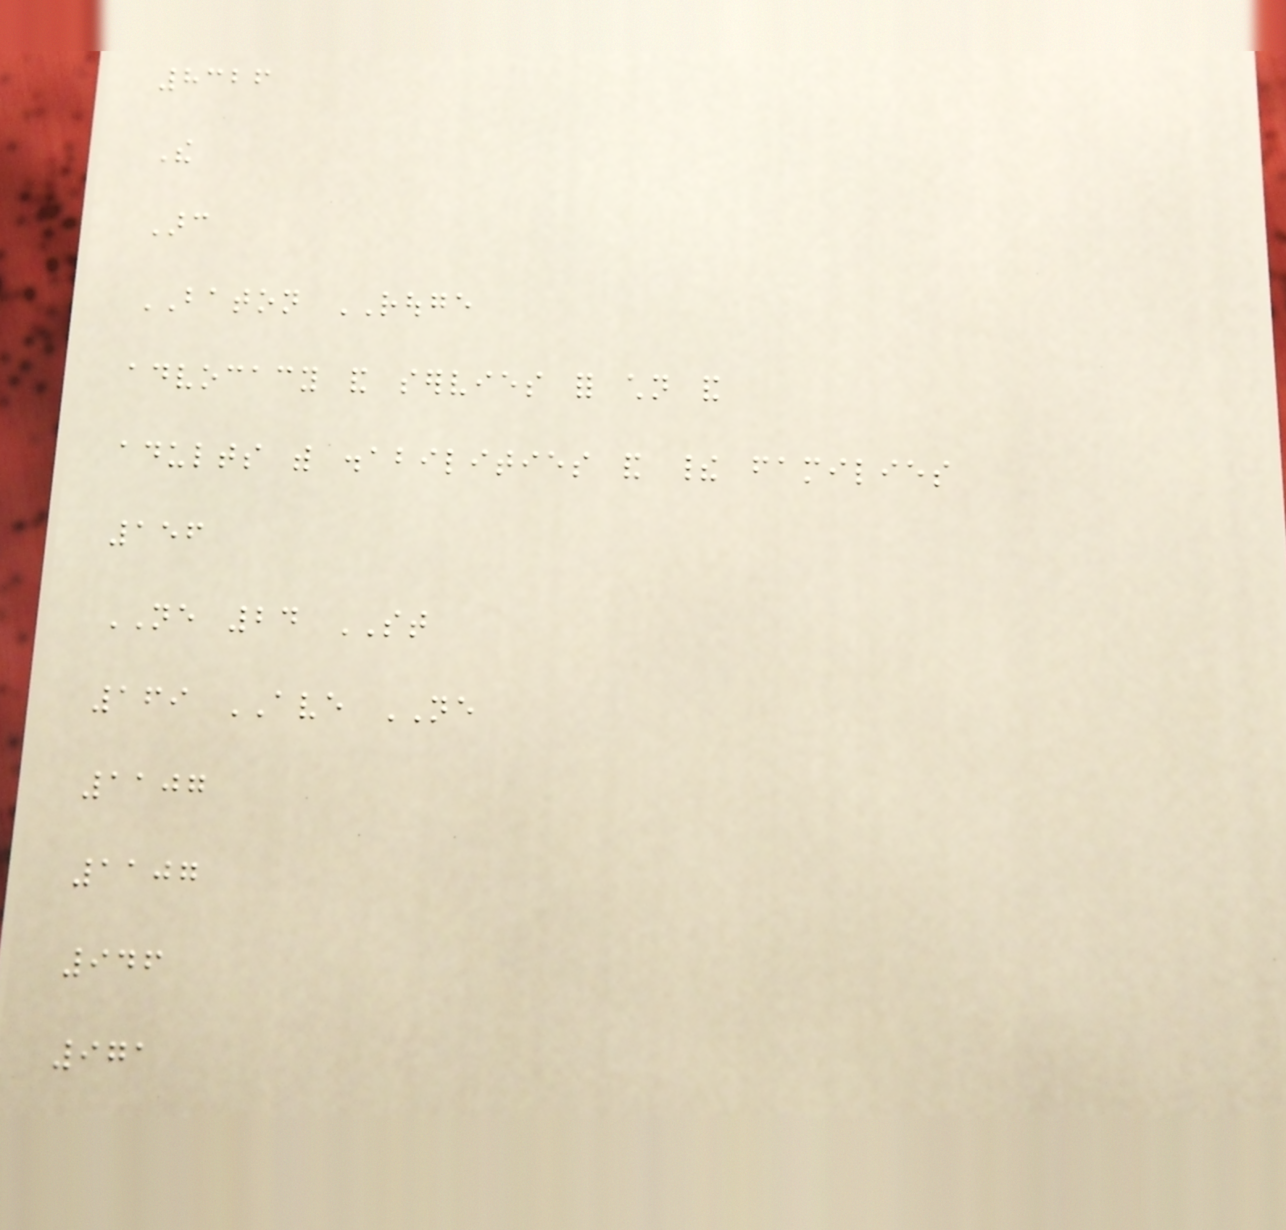8326
The
Arc
BATON ROUGE
advocacy and servies for children and
adults with disabilities and their families
156
NE 24 ST
169 AVE NE
1107
1107
946
971
